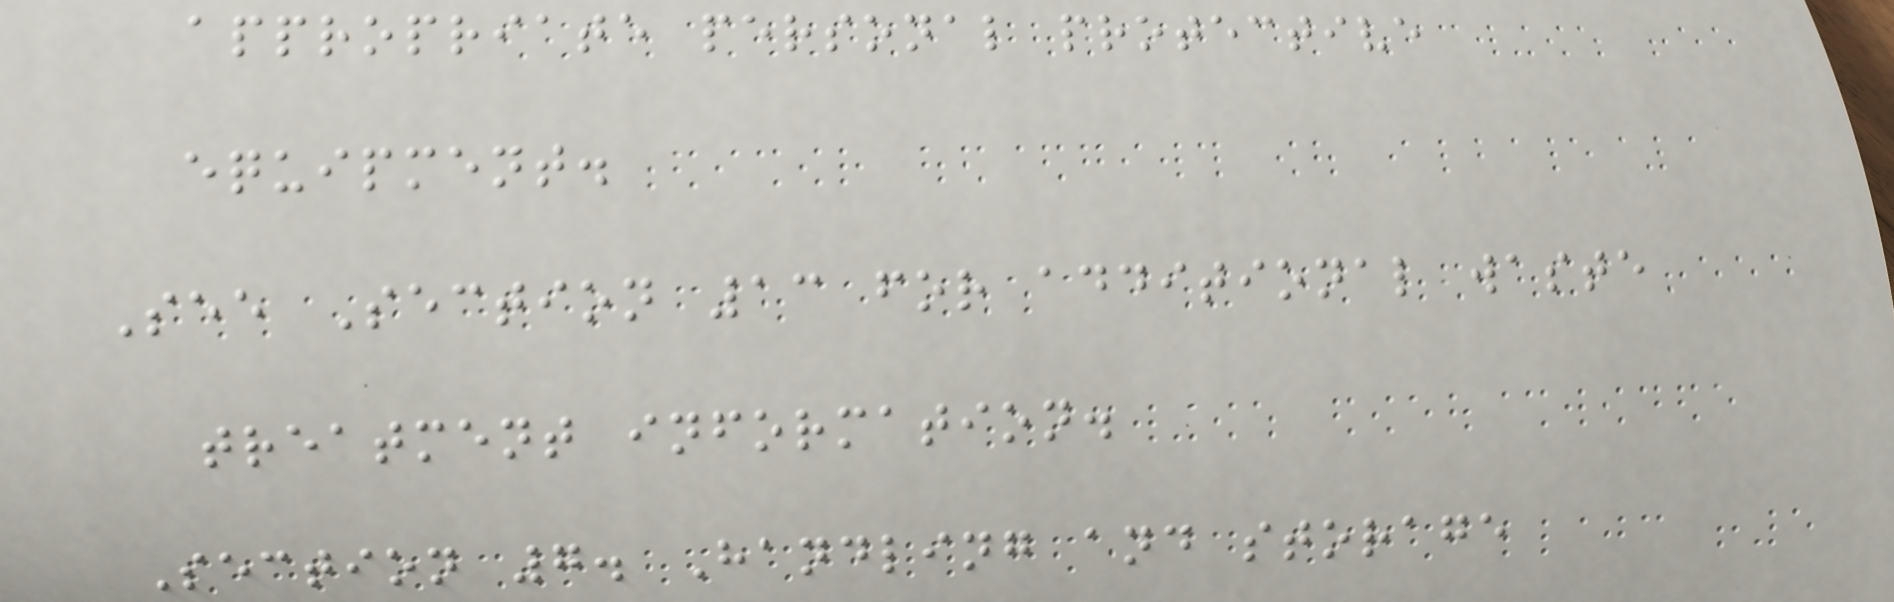appropriate personal protective
equipment.
See Section 13 for additional waste
treatment information.
Section 7. Handling and storage
